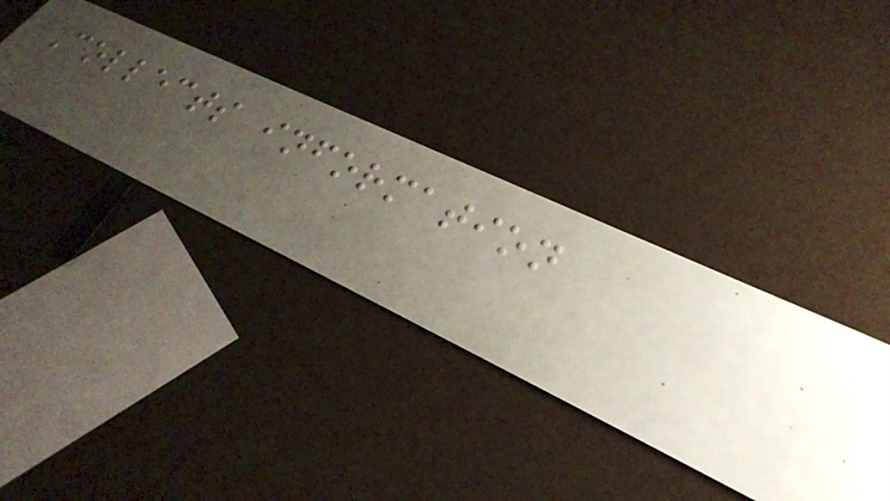Collects information
